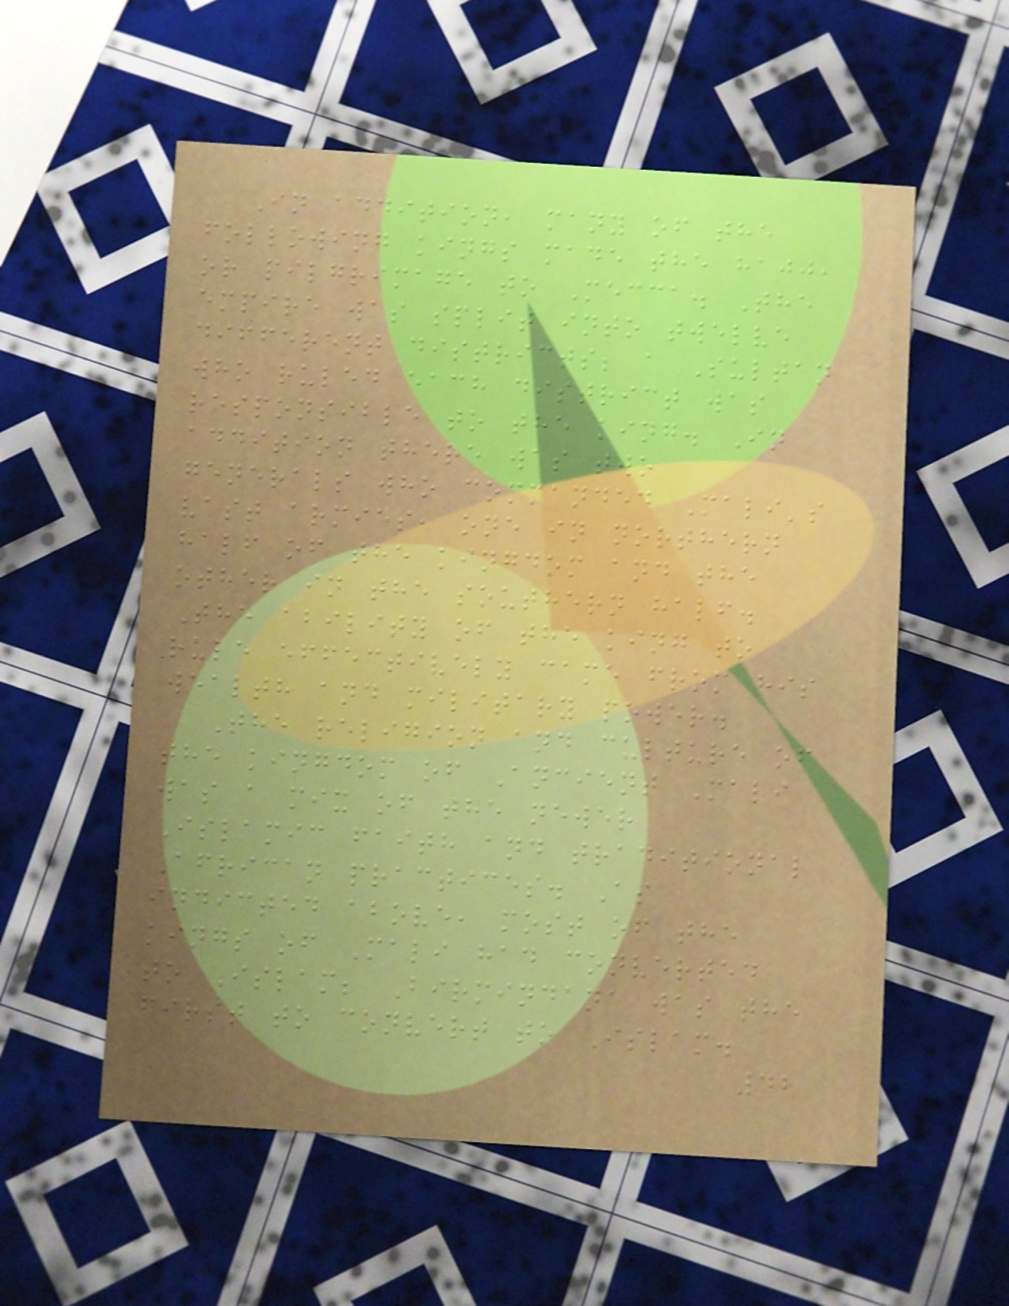In addition, many of the
following kings made the hajj,
or pilgrimage to Mecca. The
empire was split into twelve
different districts; a Sultan
who ruled each district was
responsible to the king. In
addition there was two
generals who commanded Mali's
vast armies, one in northern
half of the kingdom and the
other in the southern half.
The ability of the king to
rule effectively came from his
wealth and military power.
The religion and culture of
the kingdom of Ancient Mali
was a mix of the newer
Islamic faith and traditional
African practices. As
indicted above, most of the
kings of Mali had converted
to Islam; Birmindana was the
first to convert to Islam.
42
